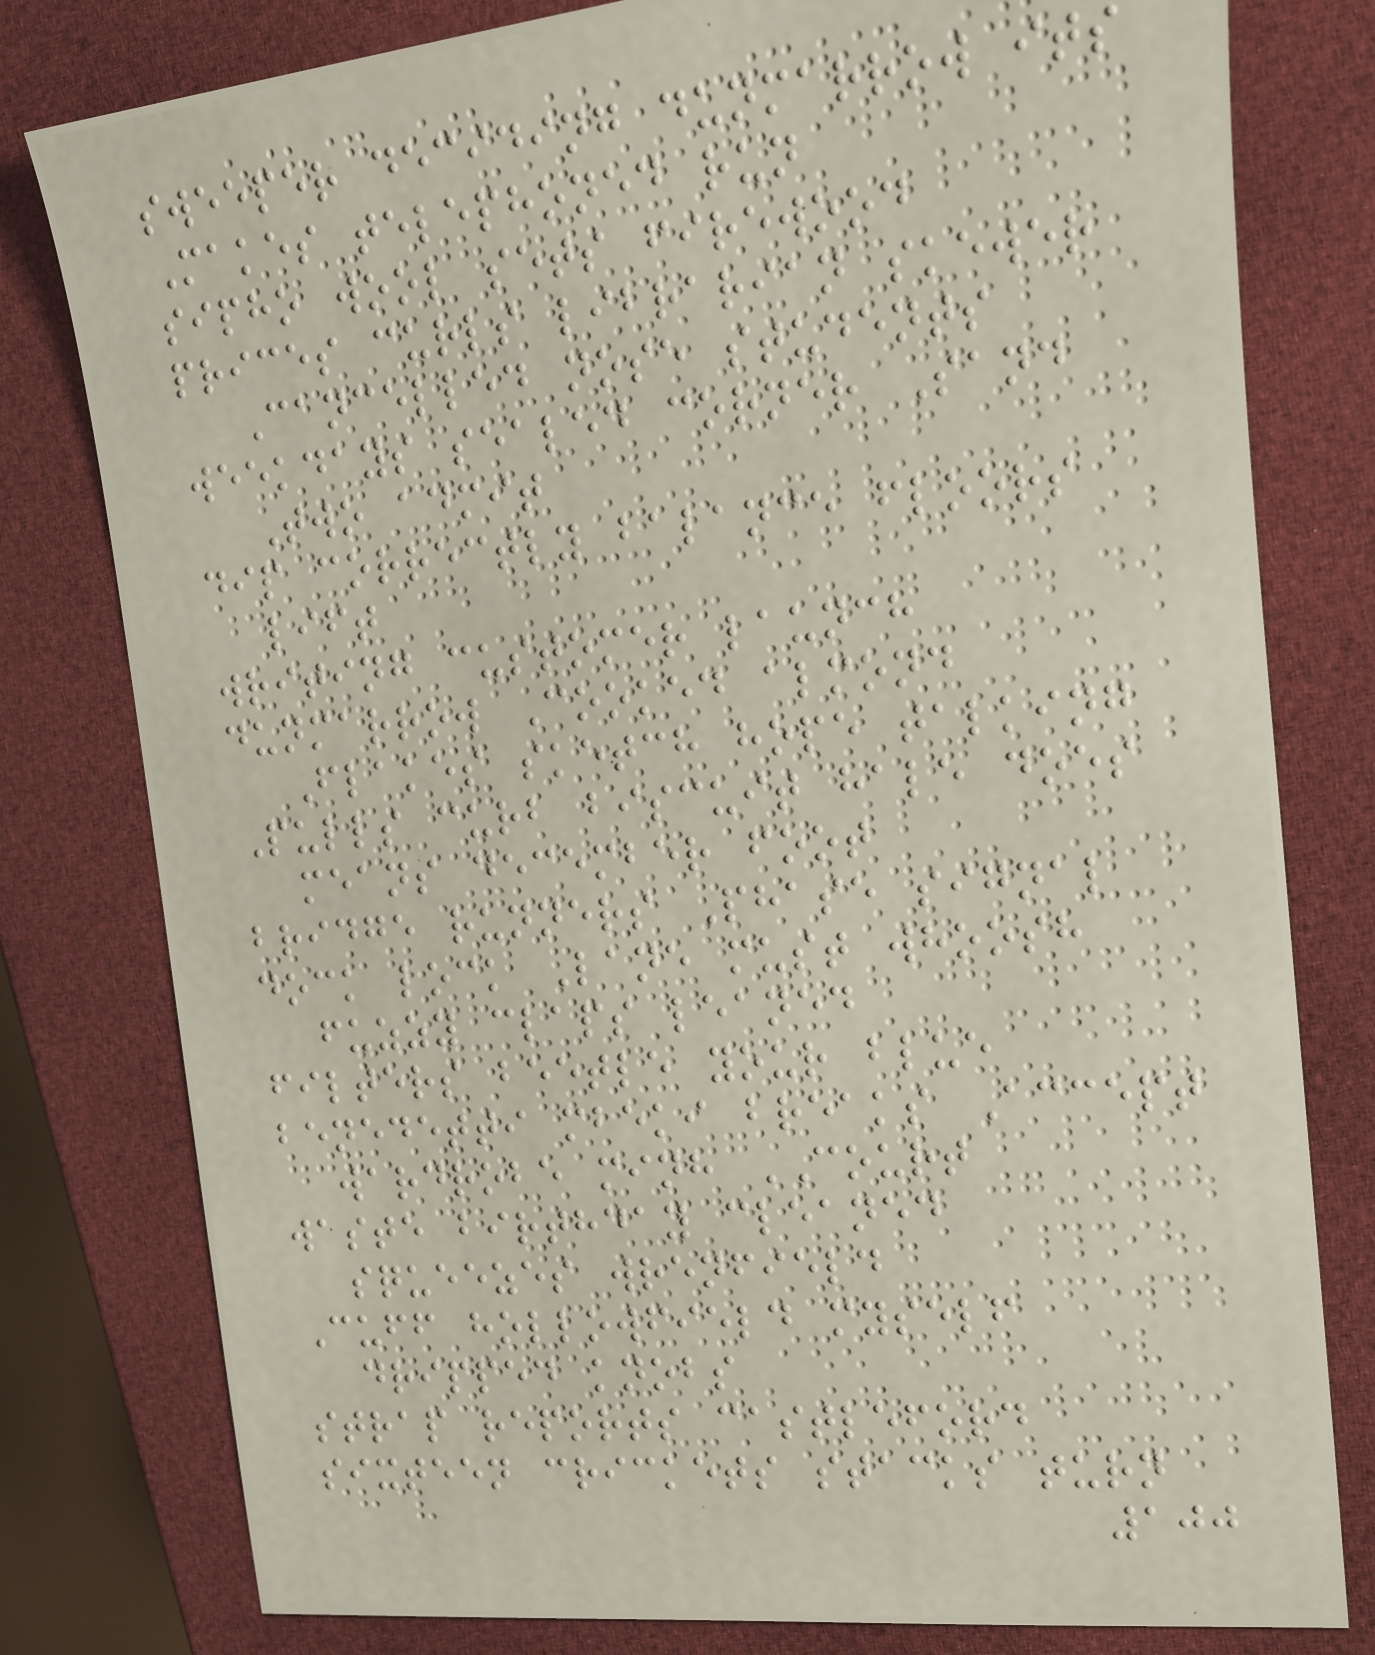sweeper deciding dunmarrow its
Makes telephoned run
sipho wool sets firewood
prices curls librarian skewer
Cancelled nose students
weekdays sealed corner Sand
Two admit
dip correctly balance floors
lift
writing customer launch
dunmarrow Cooked almond
Flakes sketch hope talking
Pulls curb biscuit hale does
means december foot
bridge runners Phase signal
dock lock Lane must whoosh
fuzzy claps leaned
filters beetle your blue
benedetti mbeki breaks Accept
wardrobe minh COURT
waste birthday cleaned
squeezes wrenfield
Cuff hollowfield myself
dripped knobs
strap reports castleford
sixteen crickets stacks turn
100
